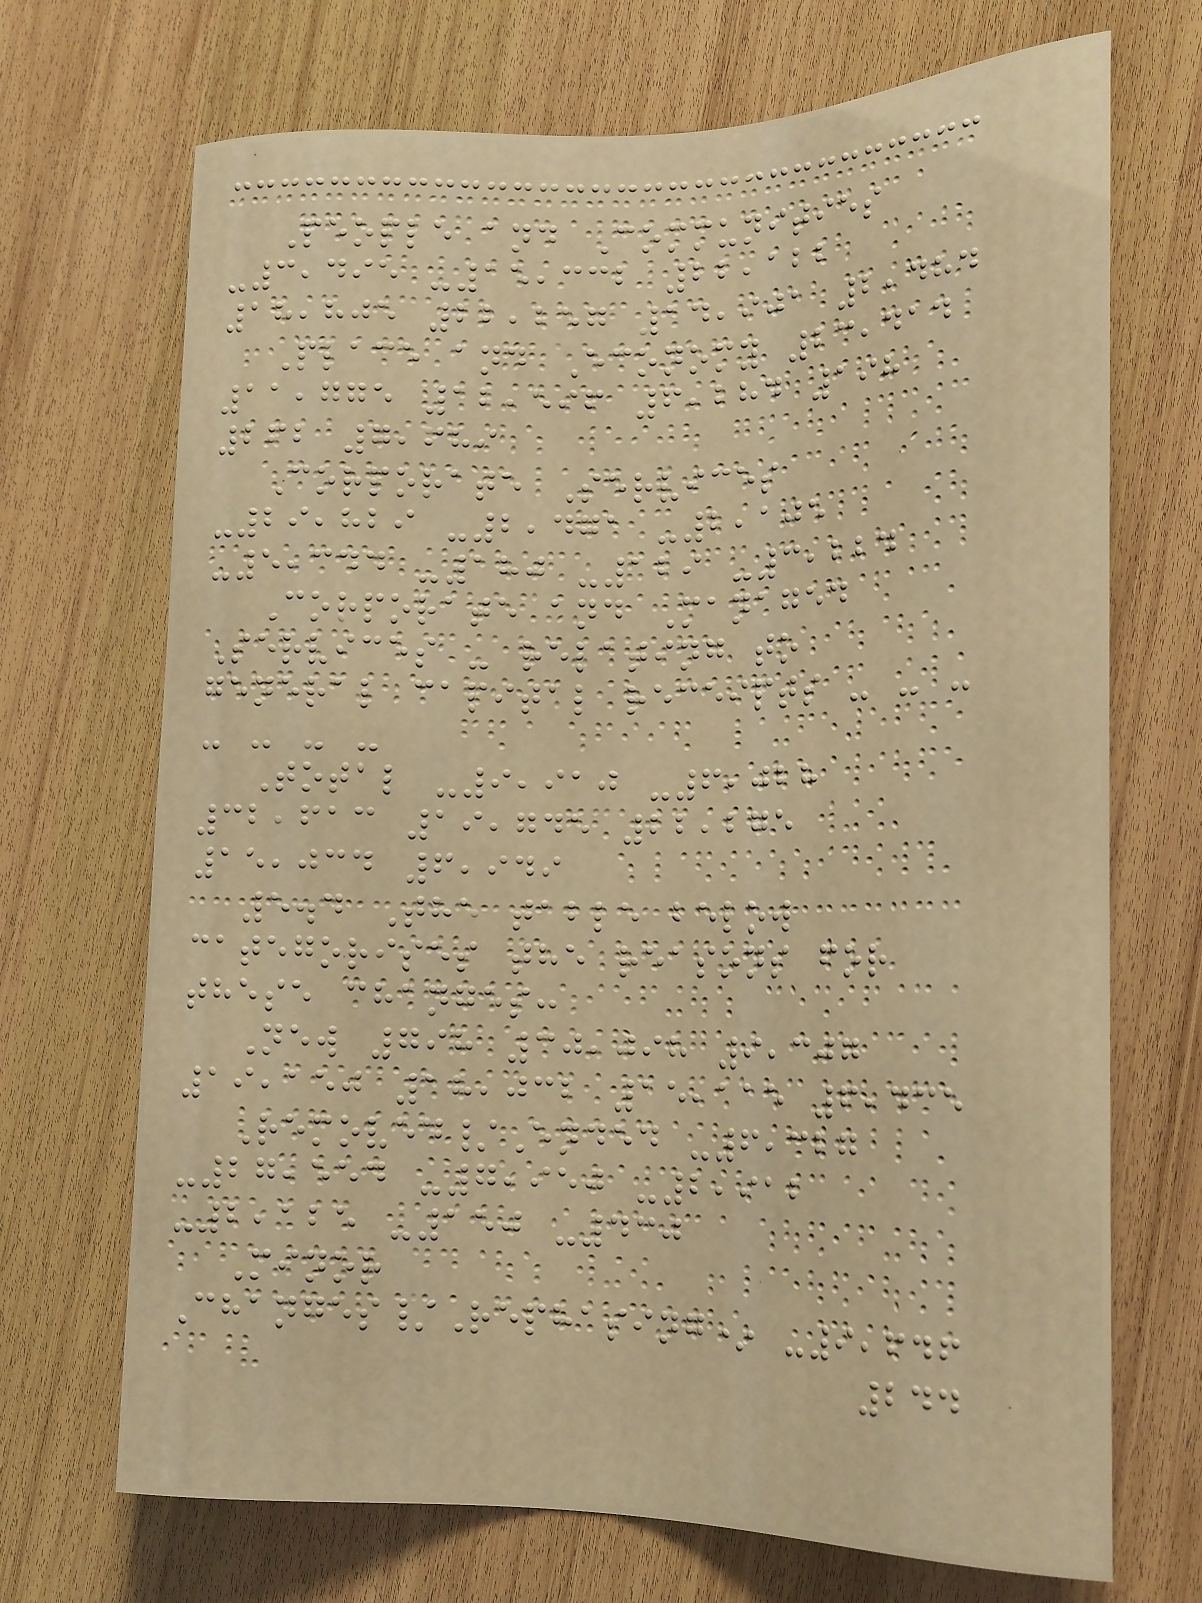People and Communities
-3,495 -15,332 22,122
18,805 22,257 14,901 2,484
Place and Economy 23,414
11,775 12,596 6,284 198
262 7,689
Corporate Services
-29,829 -2,471 -2,105
-5,344 -180 -129 -3,224
Corporate and Managed
Services - relating to
general capital receipts - - -
- - - -
Total -9,910 -6,028
32,613 19,745 22,275
15,034 6,949
5.4 The table below
categorises the reasons for
these changes:
New 798 30,098 9,307
19,150 18,032 15,115 6,435
Removed/Ended -6,327
-27,554 -7,950 -2,912
-2,125 -150 -430
Minor
Changes/Rephasing* -9,646
244
